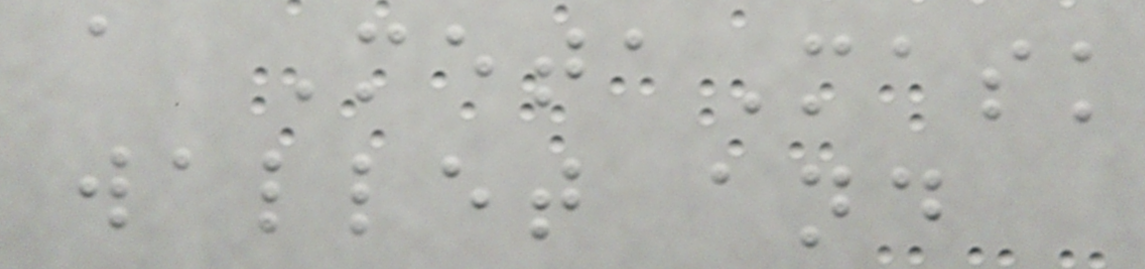a MetaMask
wallet and
